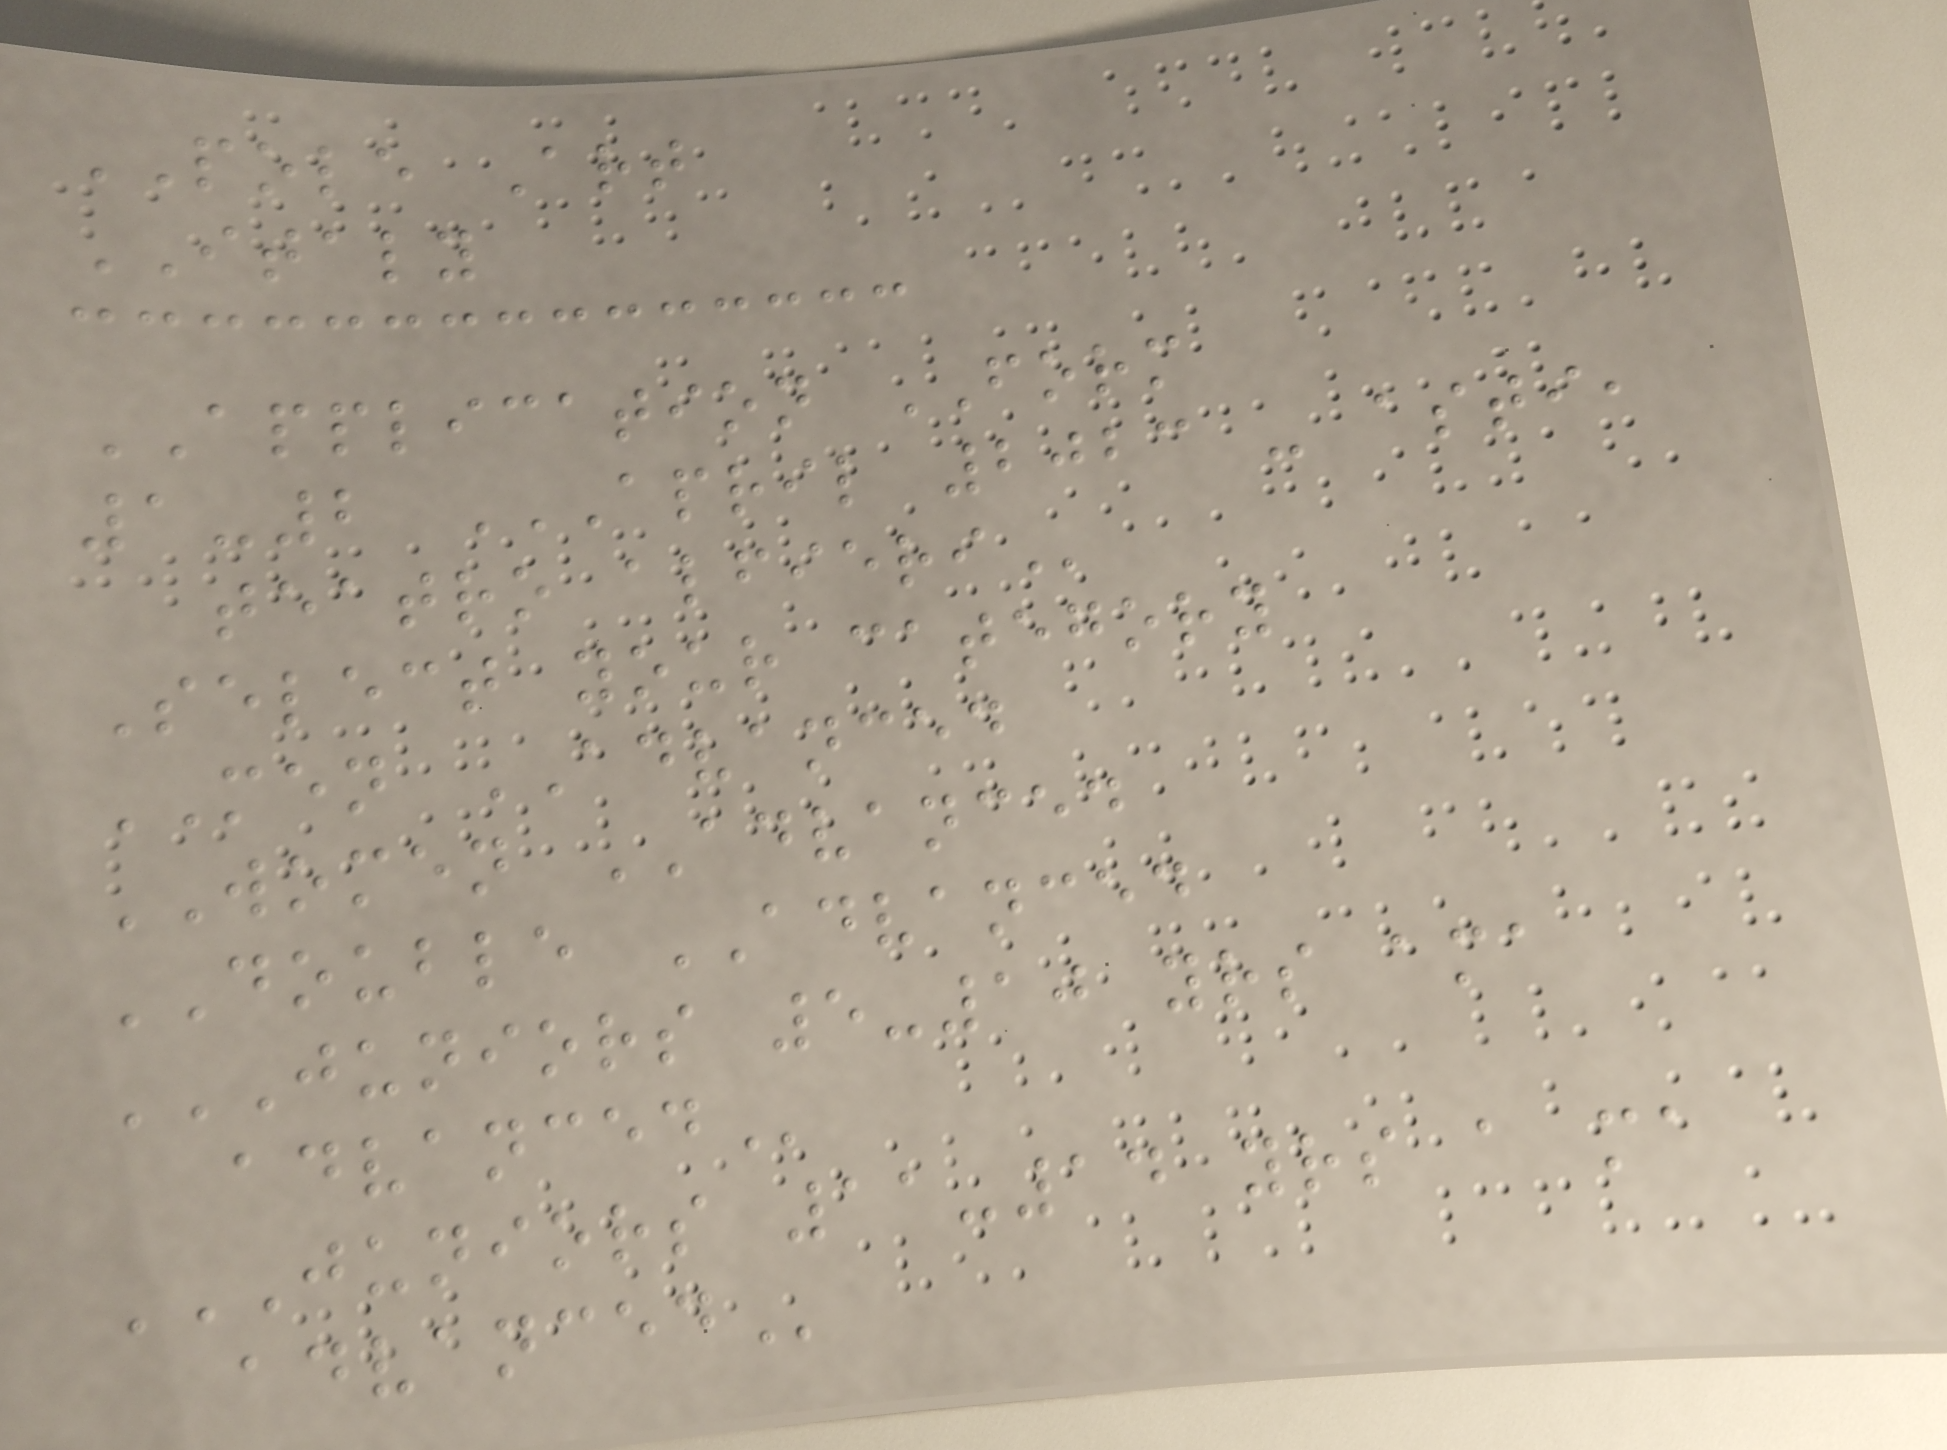POLE Art
ITALY
APPLICATION FORM
1-2 APRIL 2023 - ASTI,
TEATRO ALFIERI
Select your category
MEN ADVANCED
WOMEN ADVANCED
DOUBLE ADVANCED
JUNIORS 5-10 YRS AMA
ADVANCED
JUNIORS 11-14 YRS A MA
ADVANCED
